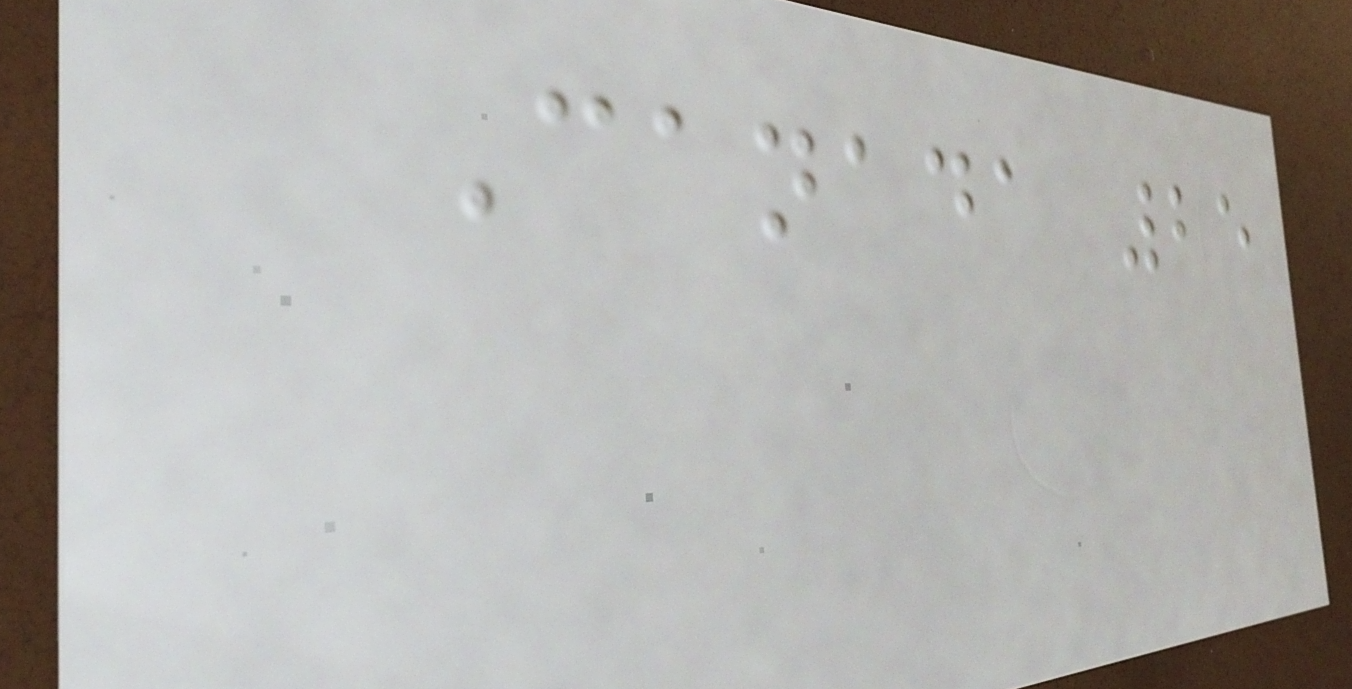Canada 25
